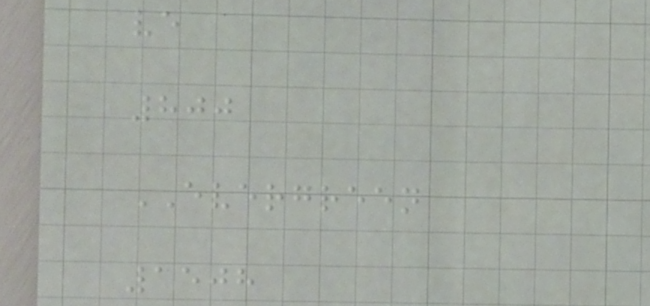ve
800
EVERGREEN
1508
